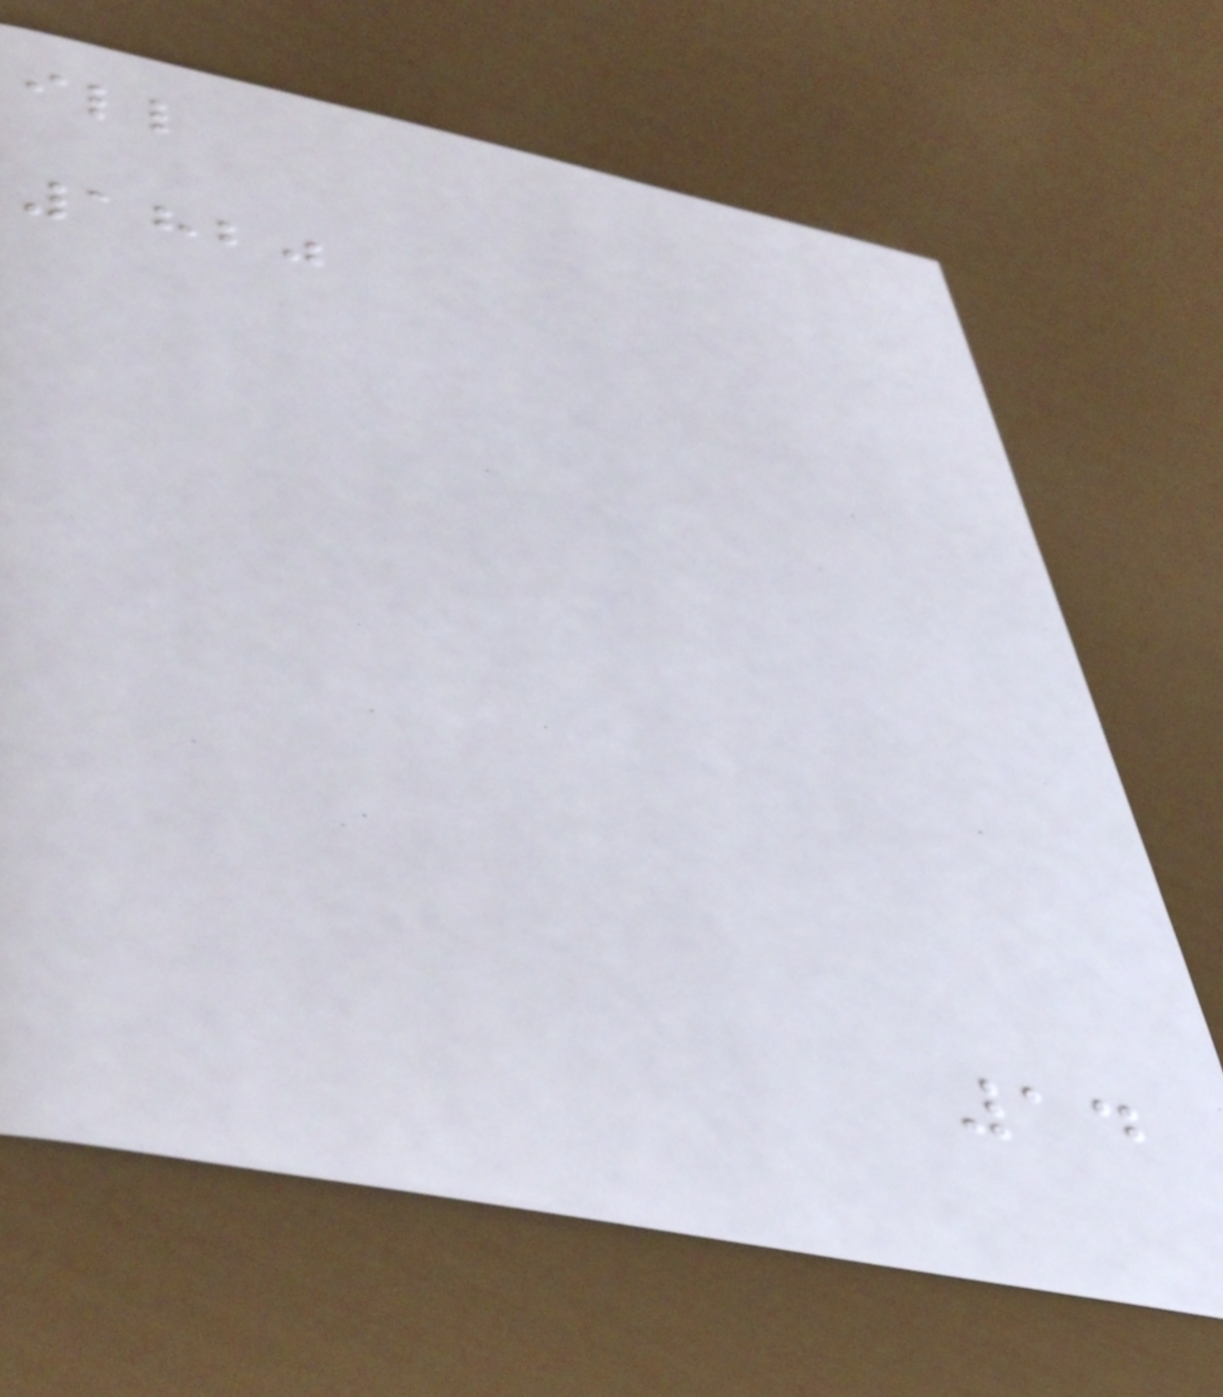ill
1820
14
